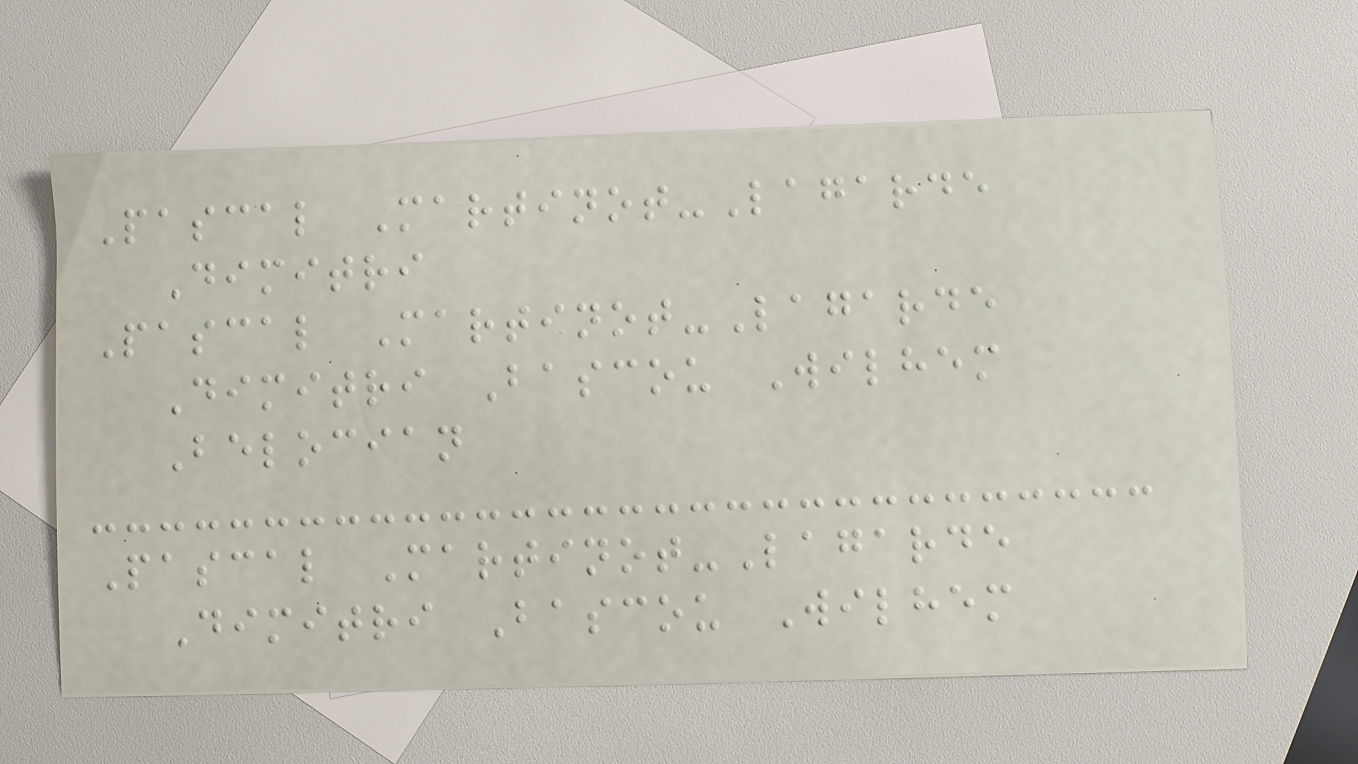Pascal Martinot-Lagarde
Dimitri
Pascal Martinot-Lagarde
Dimitri Bascou Wilhem
Belocian
Pascal Martinot-Lagarde
Dimitri Bascou Wilhem
